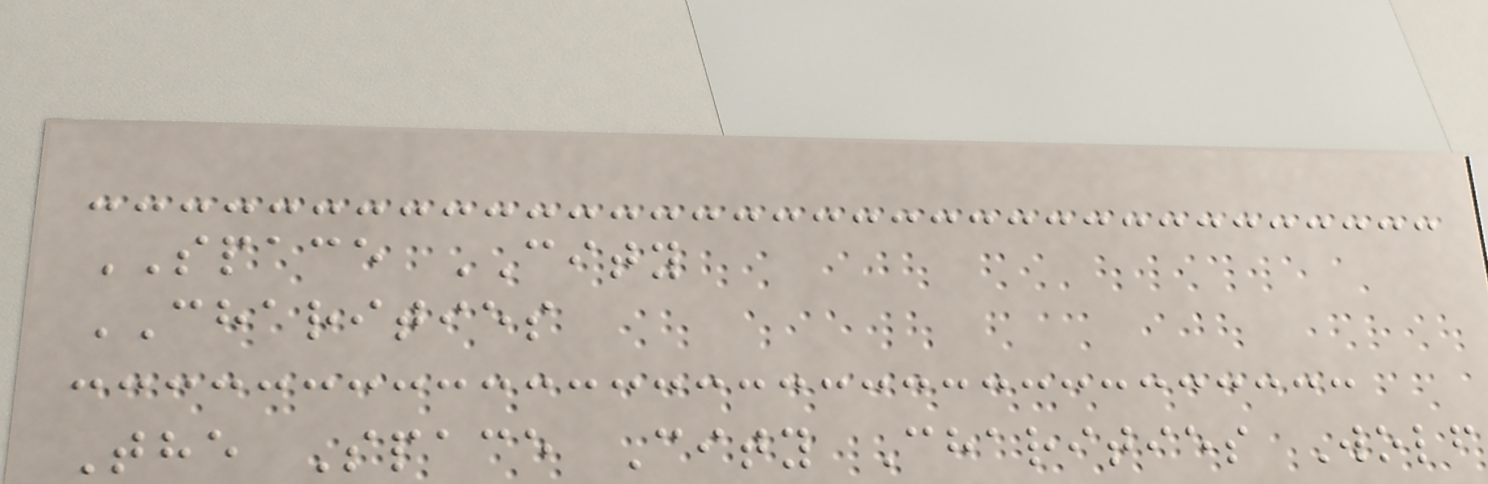SPACE CITY
CHARITIES
The Space City Charities Wolf
